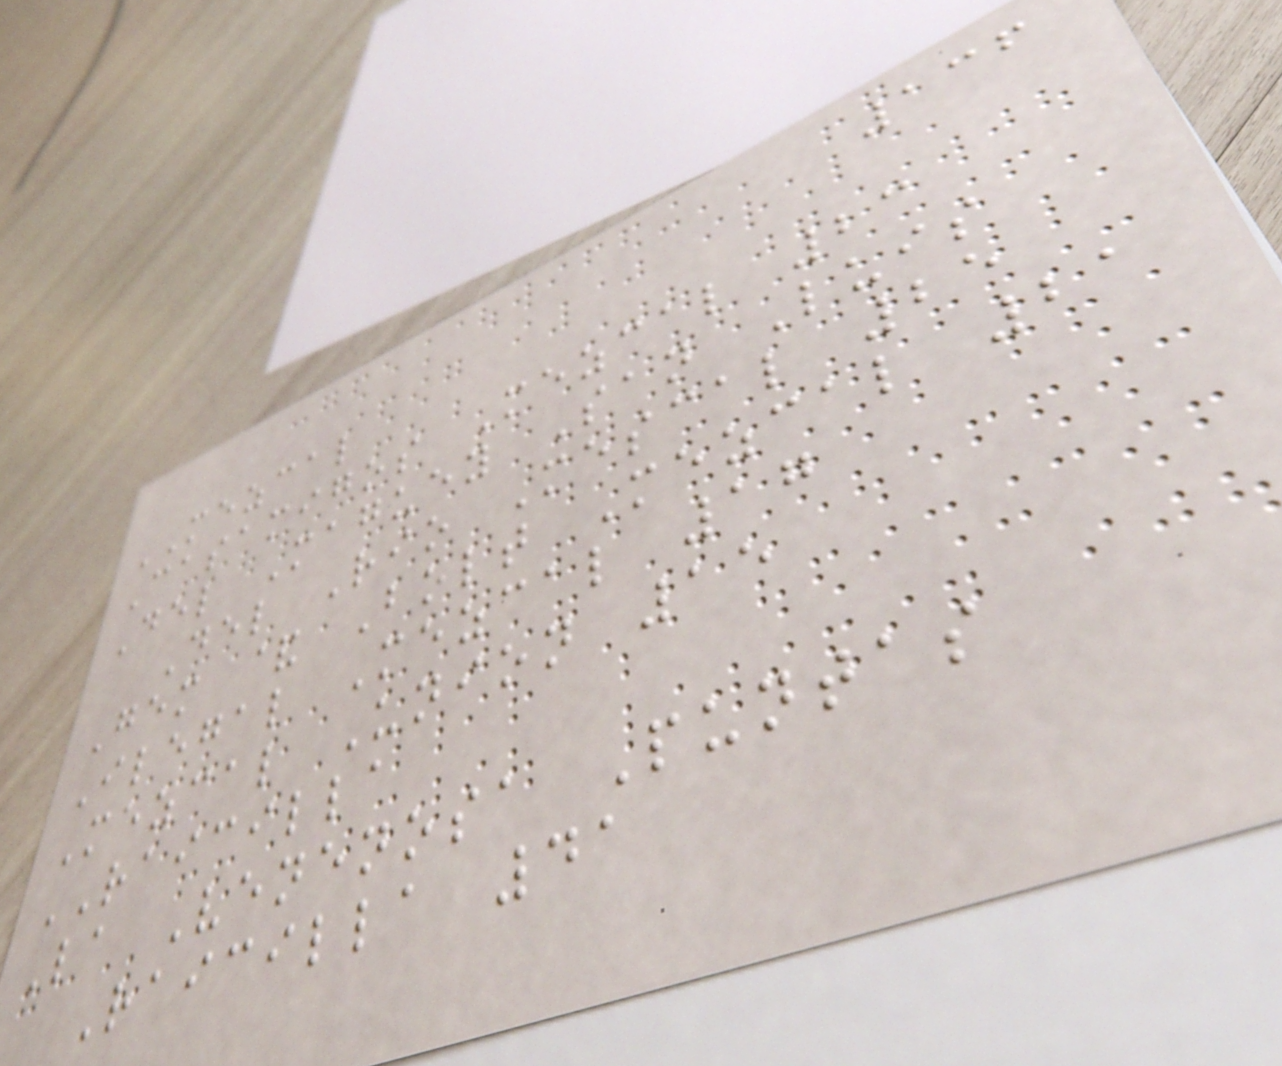136
MEZCAL
Casamigos Mezcal 23
Del Maguey San Luis
Del Rio Mescal 25
Gem & Bolt Mezcal 21
Ilegal Mezcal 17
Mezcal Union 15
RAICILLA
La Venenosa Puntas
Raicilla 41
